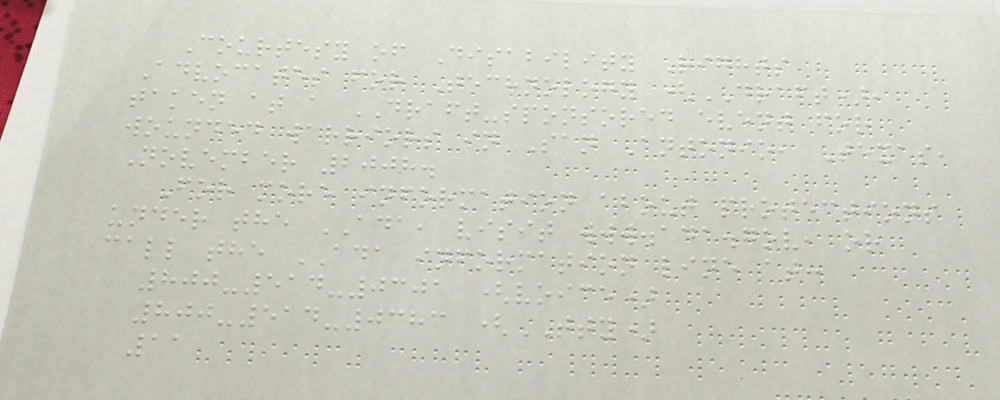Courtesy of Disability Rights
Advocates for Technology (DRAFT),
taken at a DRAFT-sponsored event for
wounded warriors in San Antonio, Texas,
November 2008.
For more information about protections
under the ADA, visit www.ada.gov, or
call the ADA information line at:
800-514-0301 (voice)
800-514-0383 (TTY)
11
